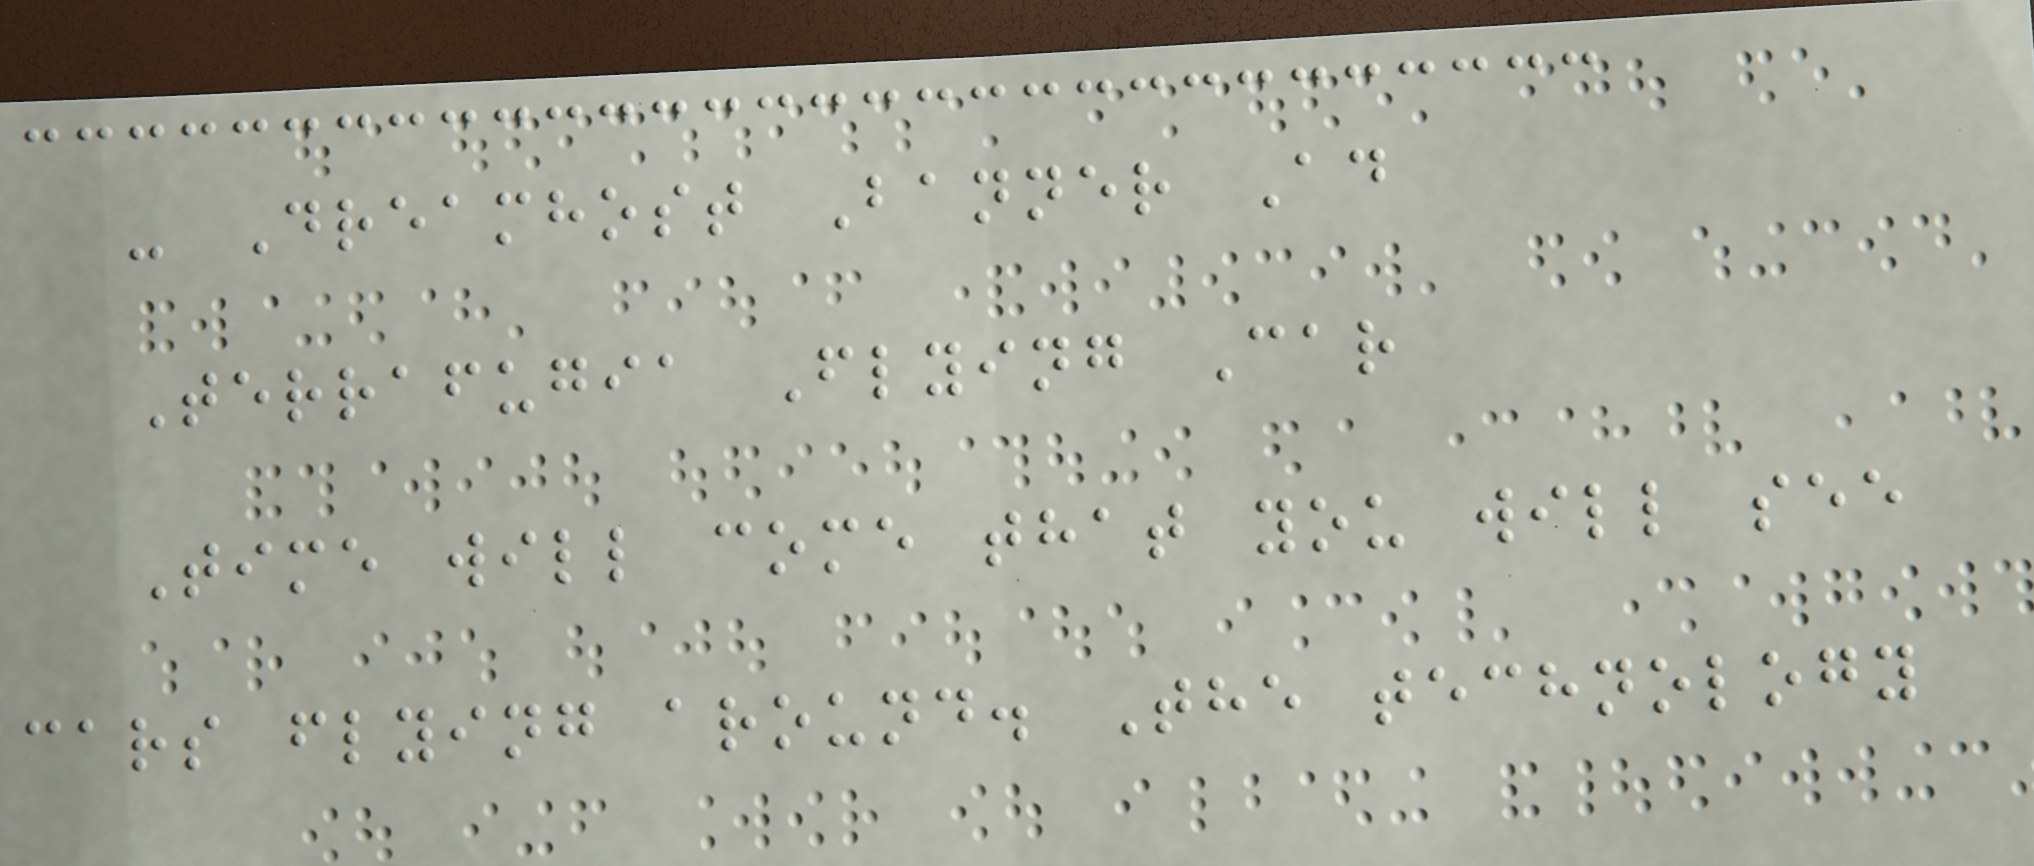- Dreamhost Banner Ad
Terrafugia Flying Car
Time will come that you will see
cars flying around. The technology
